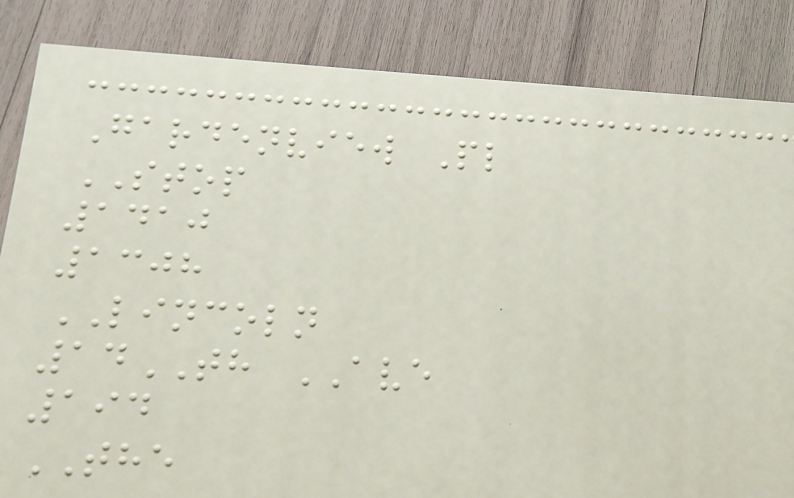Gardenview Pl
STOP
1410
1308
LINCOLN
14TH AVE
194
THE
